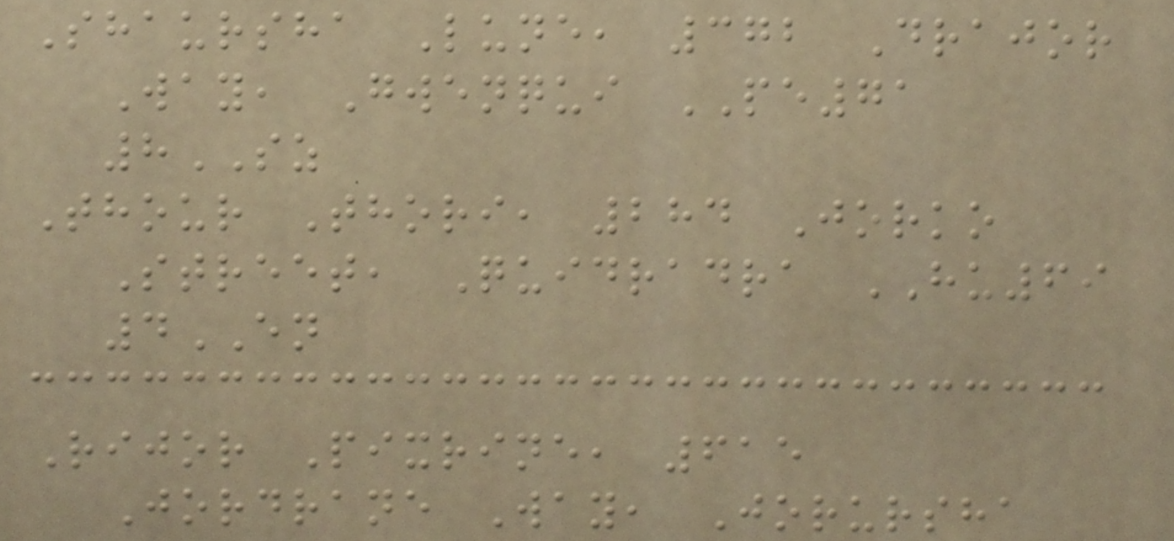Shaursha Lune, 372 Drajor
Way, Gwenqui PE71
8SZ
Thour Thori, 284 Jorko
Street, Quidradra HU69
4EN
Rijor Pixrine, 615
Jordrane Way, Jorursha
